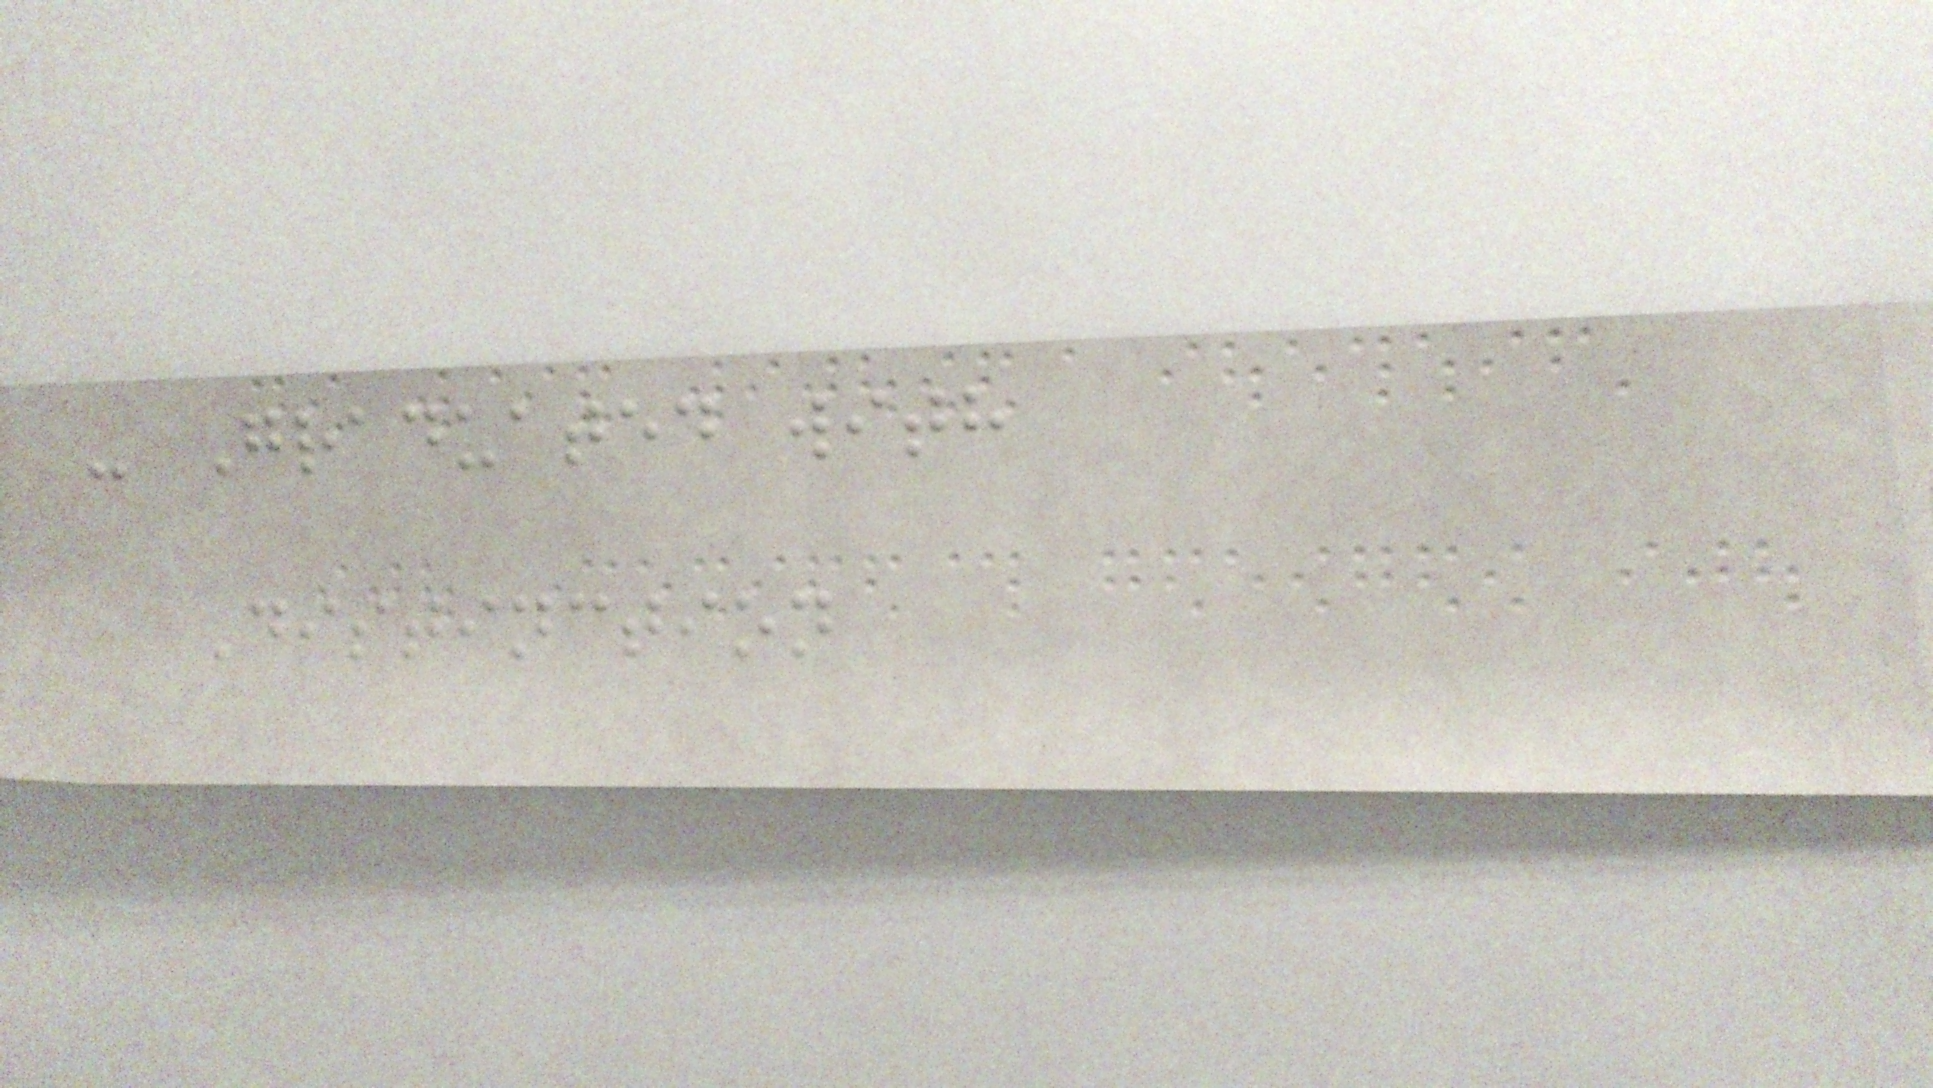- Graduated with
Distinction
